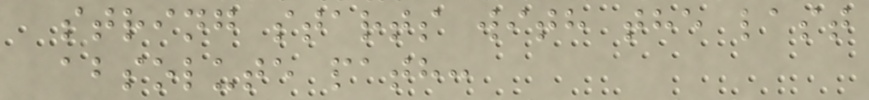string starts with the last
absolute path:
